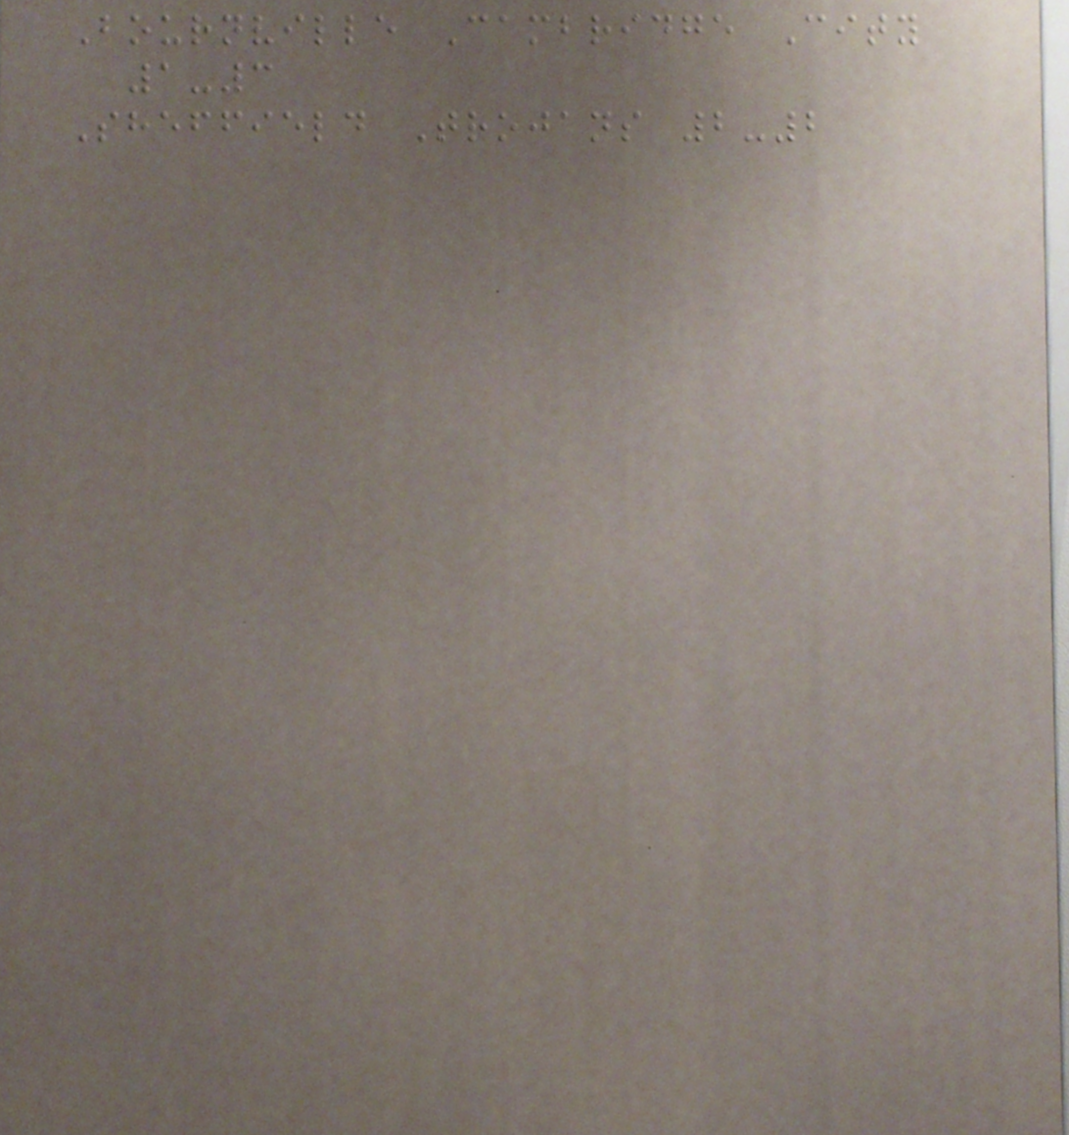Bournville Cambridge City
1-3
Sheffield Trojans 2-2
